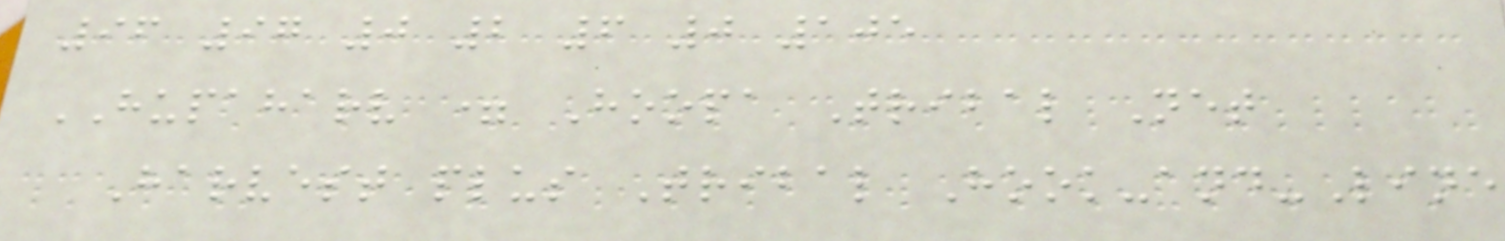96 97 0 2 6 0 105
HUPAHARV = Hoopa Tribal Net
Harvest plus Tribal Hook-and-Line
